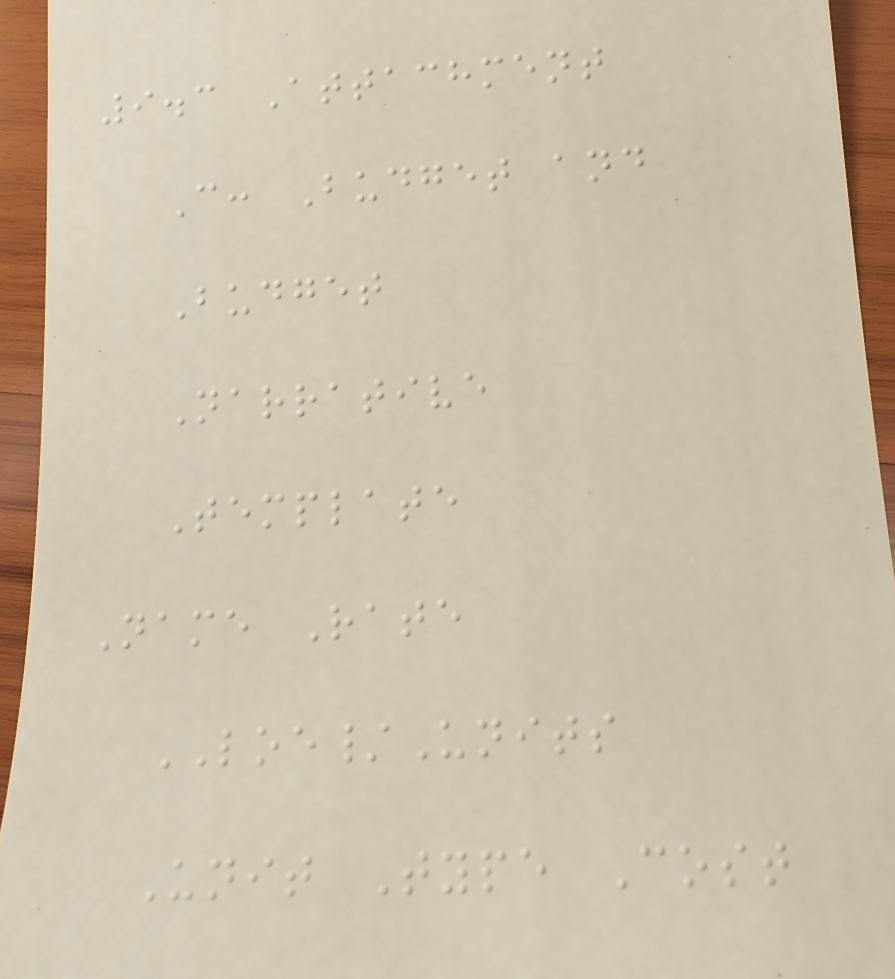9.3 Attachment
C: Budget and
Budget
Narrative
Template
Name Rate
LOE/Units
Unit Type Cost
